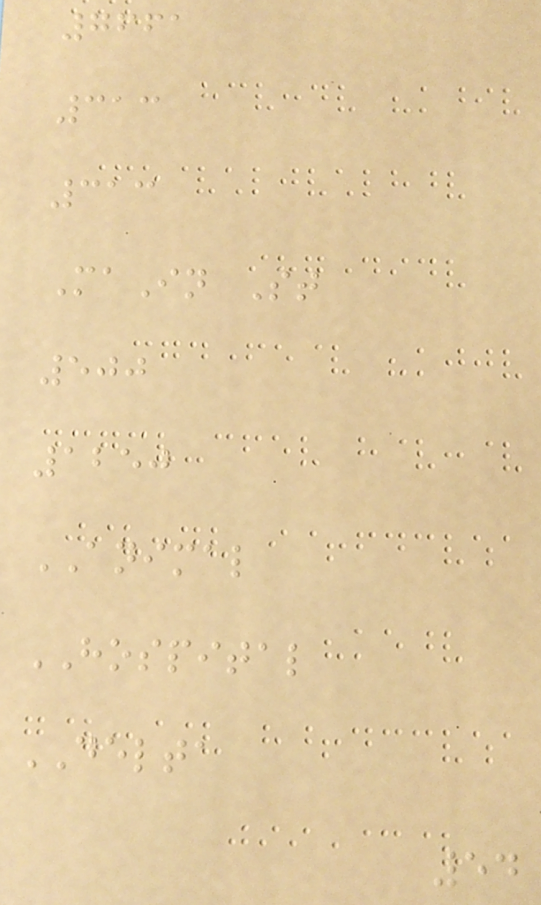7661
313
313
MaIn St
500
1250
ANIMAL
HOSPITAL
DELTA
54
